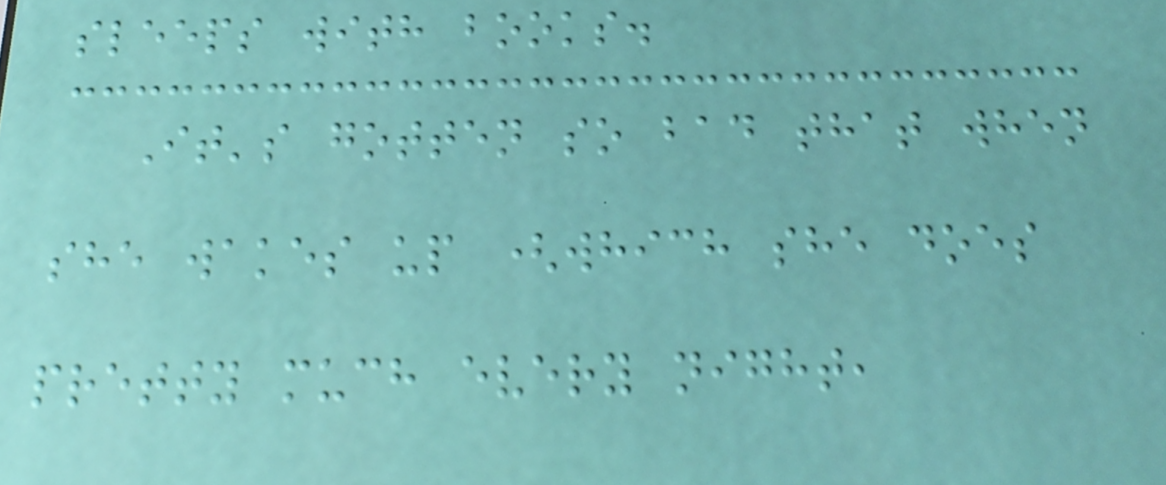sleeps with books.
It's gotten so bad that when
she wakes up (which she does
pretty much every night,
